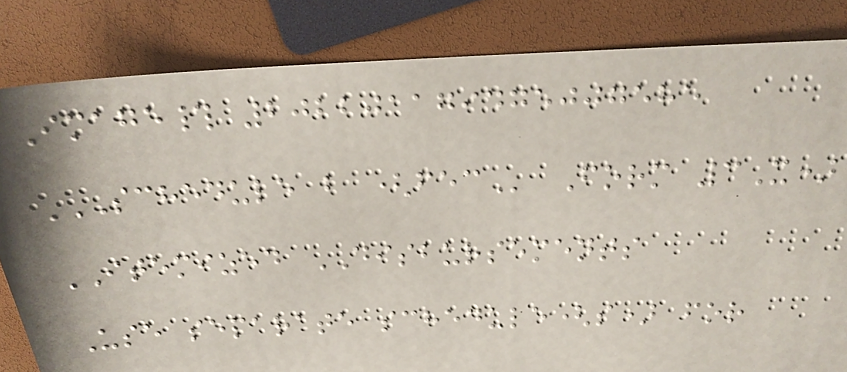Image# 202201179475007585
SCHEDULE B (FEC Form 3X)
ITEMIZED DISBURSEMENTS
Use separate schedule(s) for
